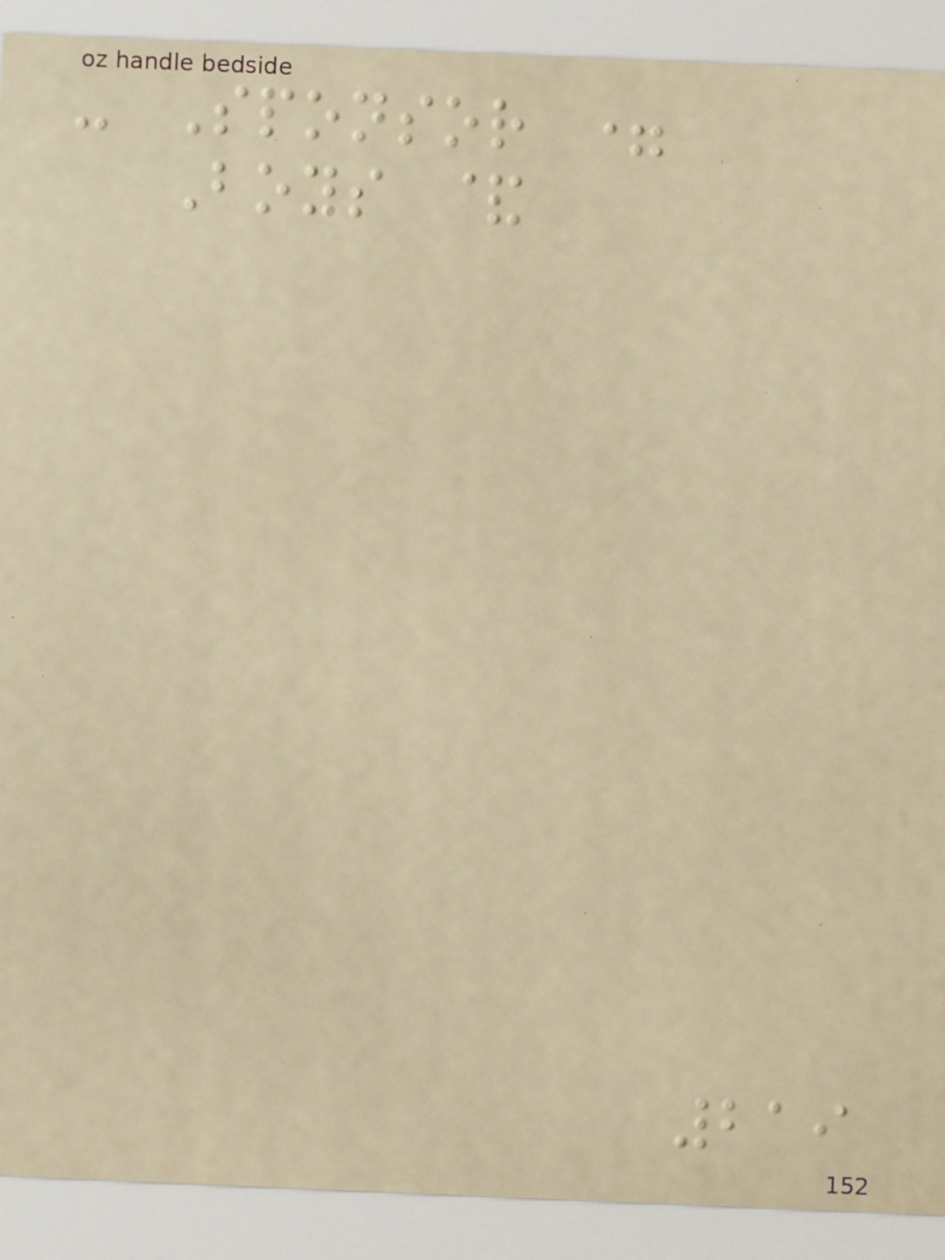- Sponsor =
Boys &
219
